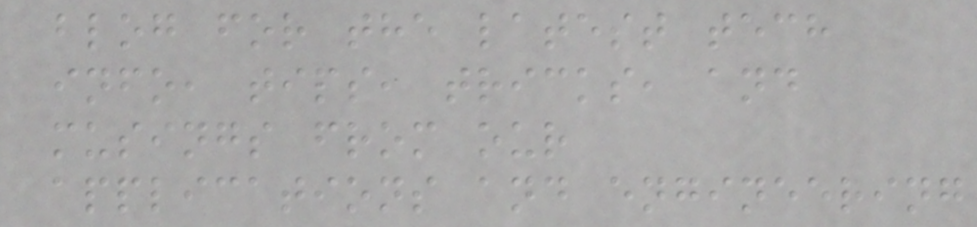blog for the latest tech
info, tips, tricks, and
musings from our
applications and engineering
